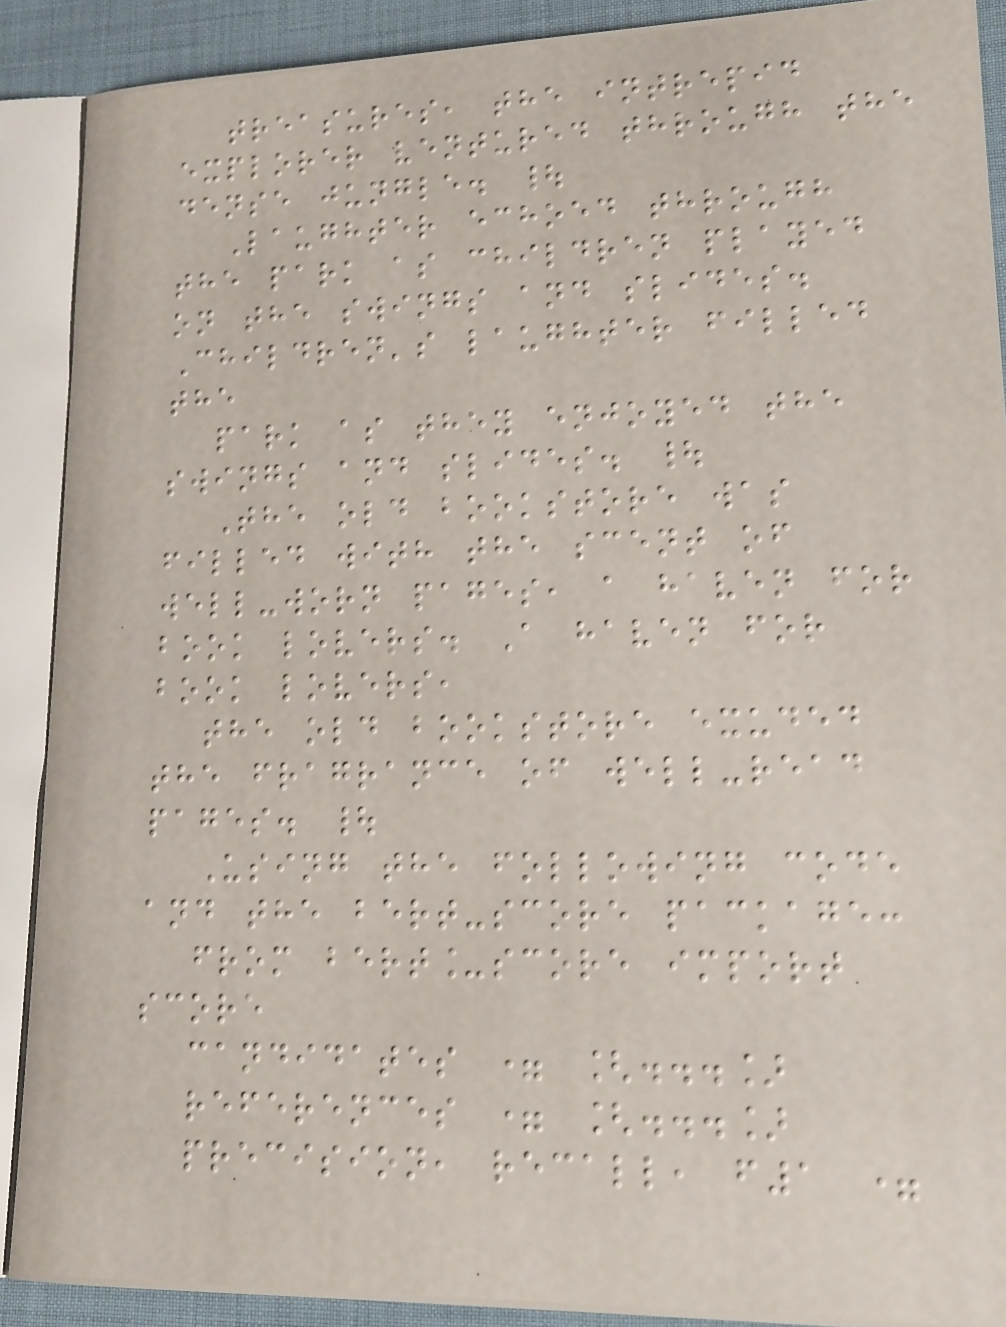treasures, the intrepid
explorer ventured through the
dense jungle. |
Laughter echoed through
the park as children played
on the swings and slides.
Children's laughter filled
the
park as they enjoyed the
swings and slides. |
The old bookstore was
filled with the scent of
well-worn pages, a haven for
book lovers. A haven for
book lovers,
the old bookstore exuded
the fragrance of well-read
pages. |
Using the following code
and the bert-score package:
from bert_score import
score
candidates = [...]
references = [...]
precision, recall, f1 =
